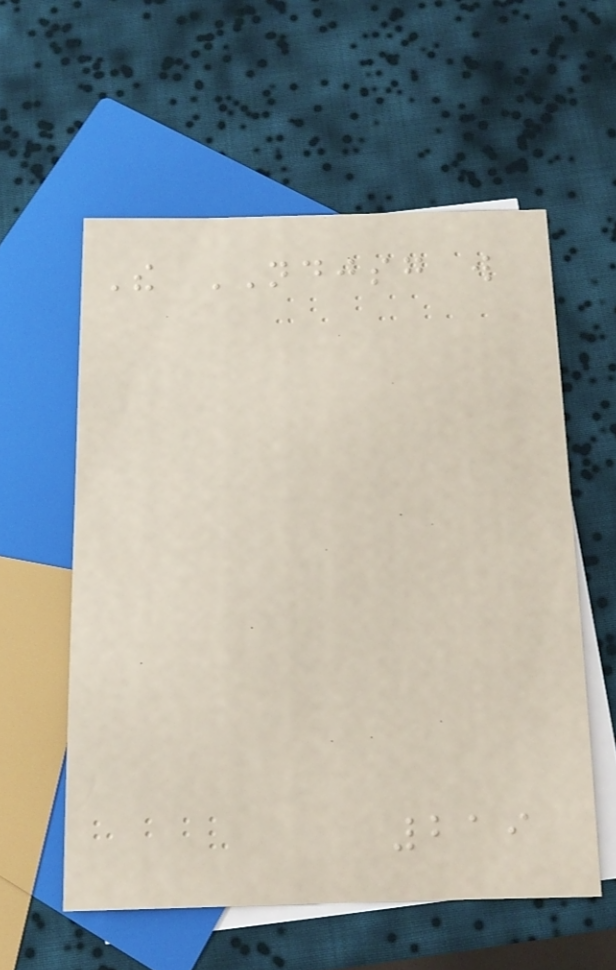The NDJSG will
219
